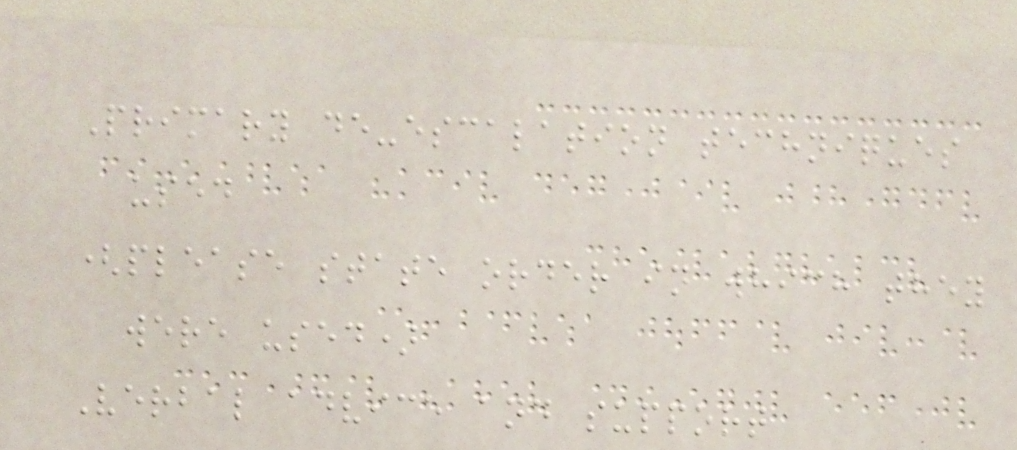Primary de-escalation techniques
used
(please state order in which they
were used)
Verbal advice and support
